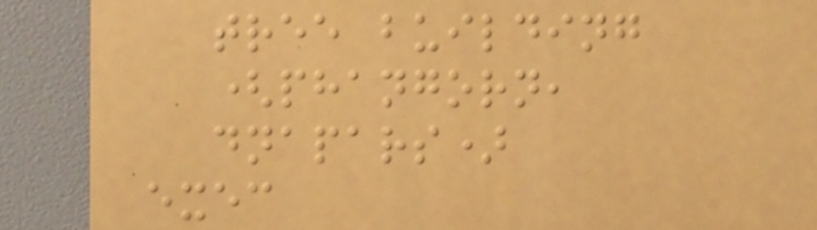tree building
(phangorn,
dnapars)
exec
